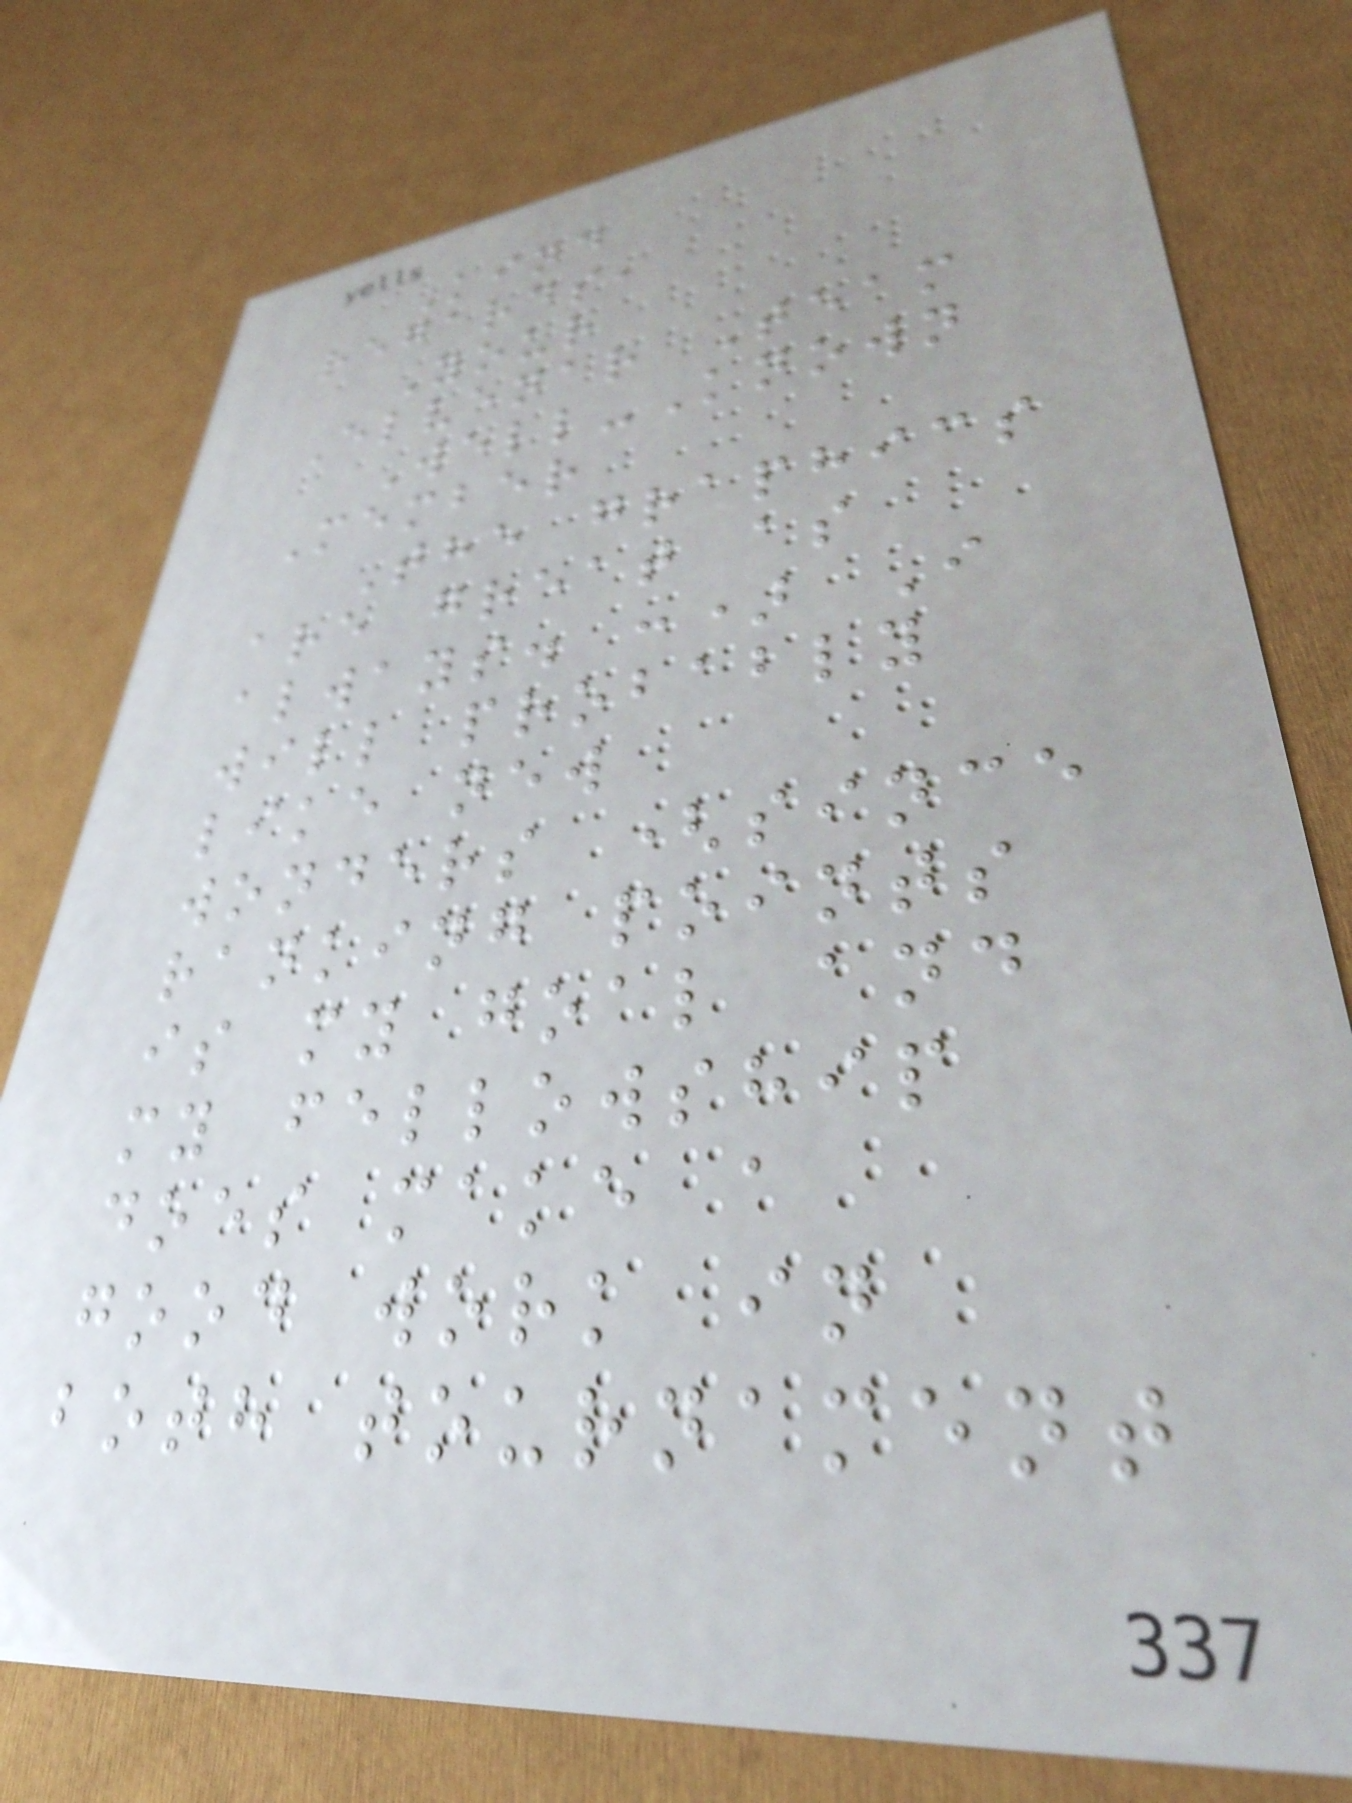Kind
regards,
Your
Elvenar Team
Well-Known
Member
The graphics
are great as
always. :) I
will probably
like new
wonders (since
ranking points
is my goal and
my fellowship
does make a
good work in
both tournament
